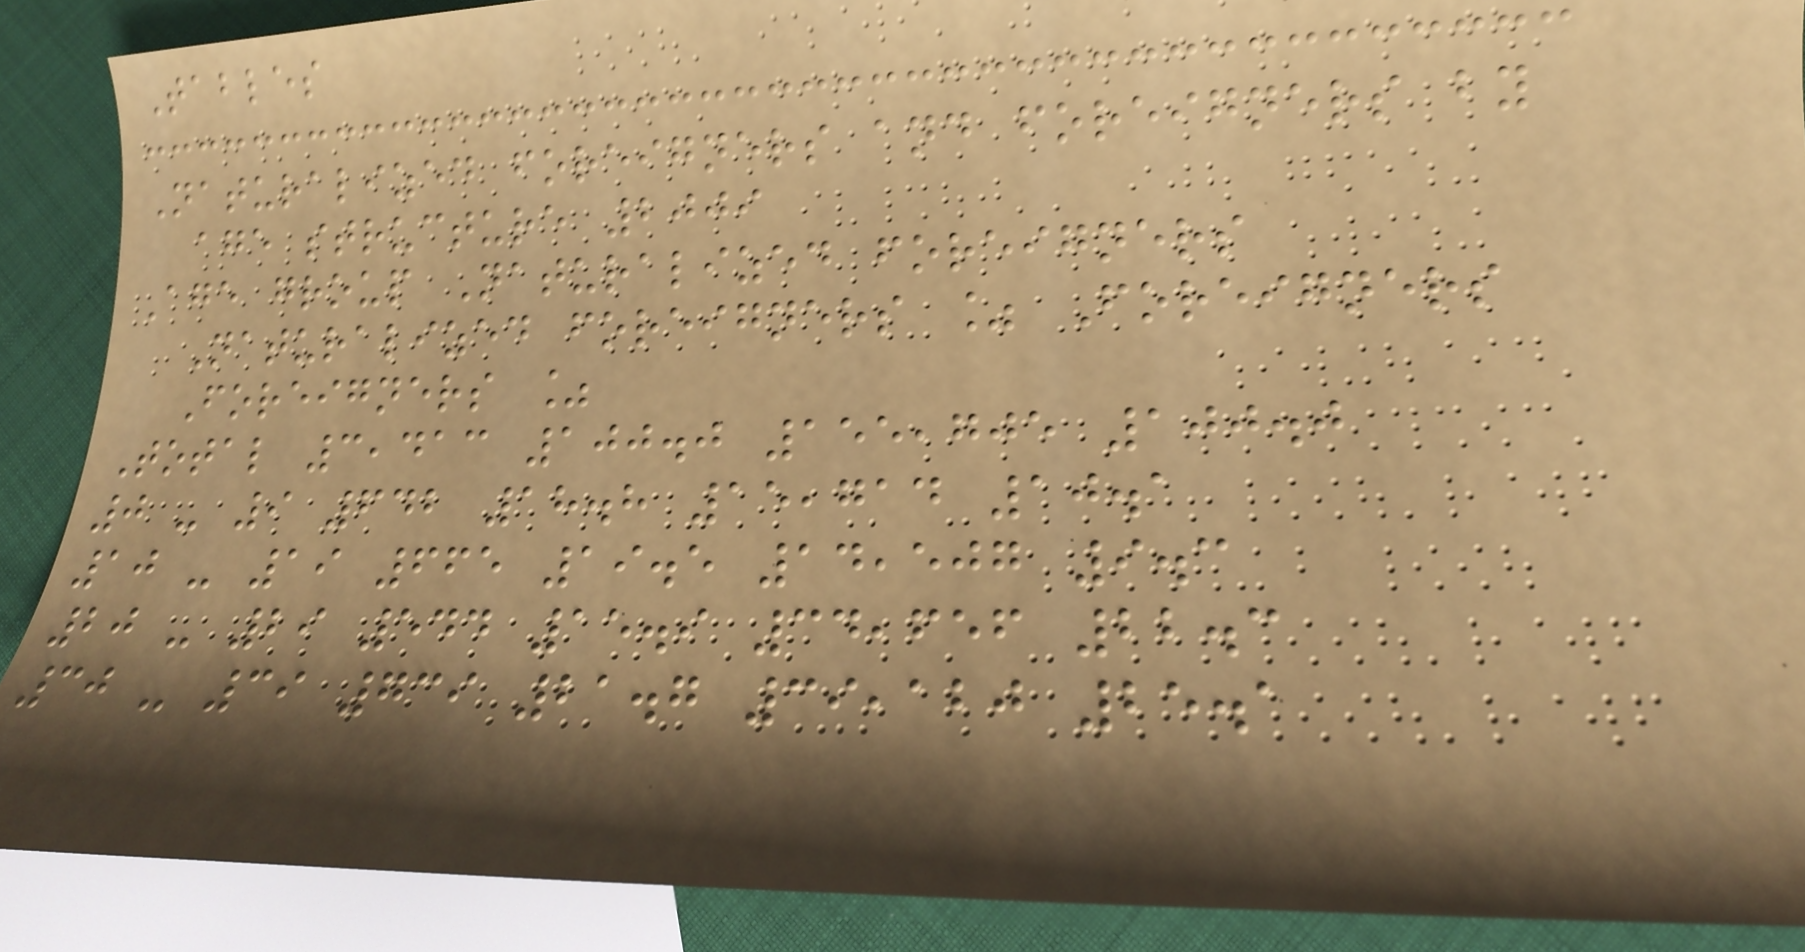Tables
Naturalized foreigners and foreigners by
age structure 2009
Age group Naturalized foreigners
Naturalized foreigners % Foreigners
Foreigners %
Total 3,413 100.0 155,705 100.0
0 - 9 642 18.8 15,714 10.1
10 - 19 665 19.5 14,507 9.3
20 - 29 544 15.9 34,656 22.3
30 - 39 739 21.7 39,120 25.1
